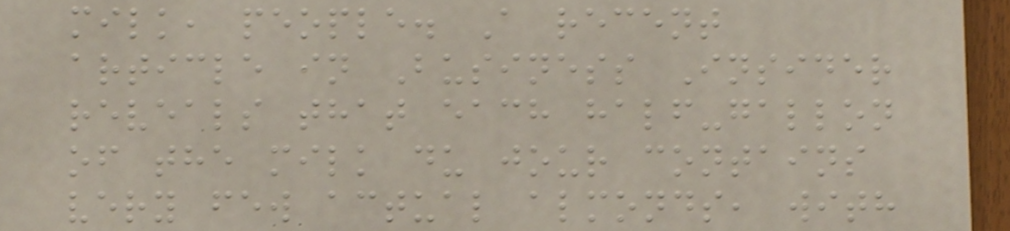milk, people. A recent
article in Business Insider
reveals that each half-gallon
of the milk du jour contains
very few actual almonds, with
